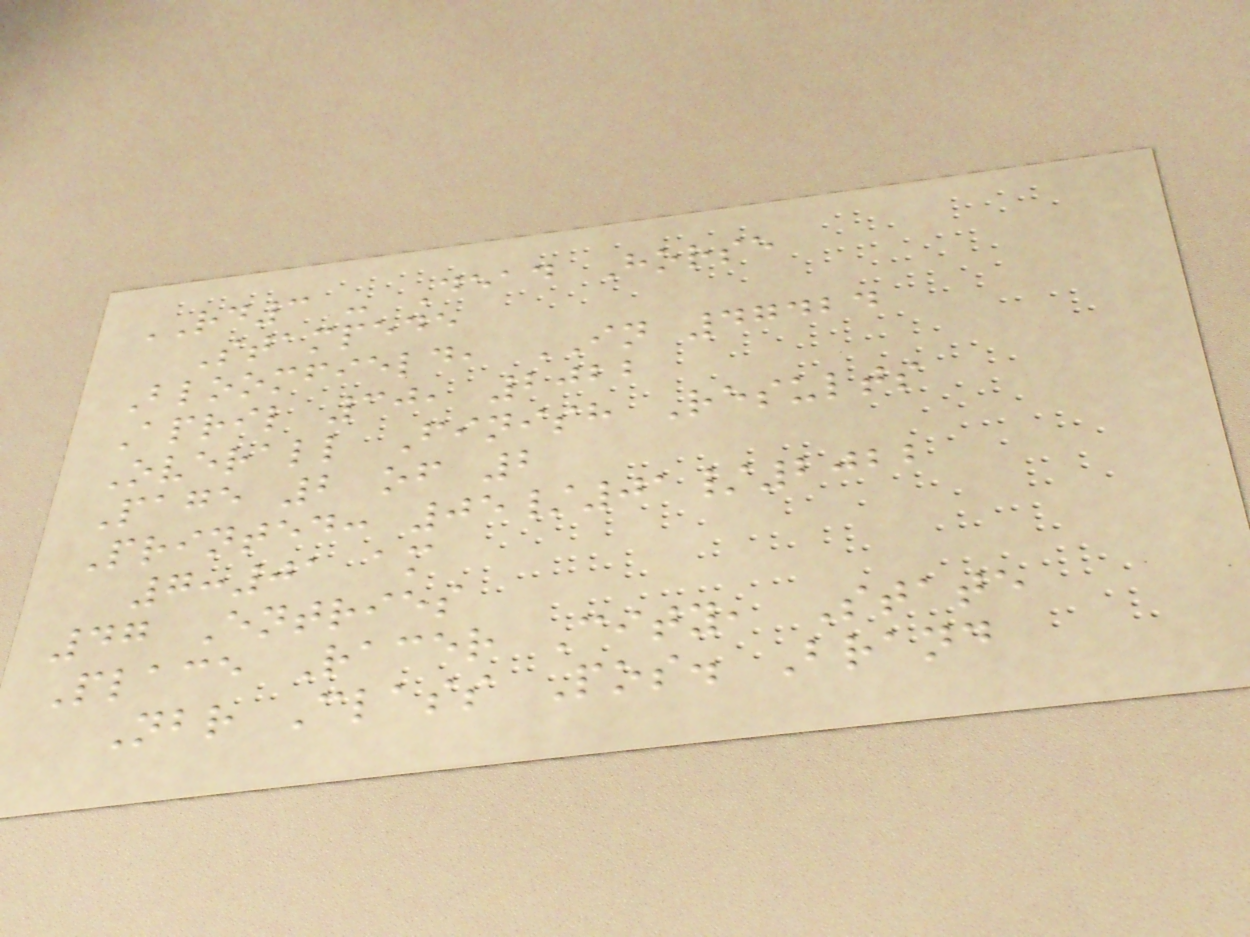RD3 - Dead Horse
Stampede
Bloomfield, IN 47424
April 30, 2022
Overall Finish Results
Page 2 of 2
Printed: 05/01/2022
7:01 am
47 Entries
Place Racer City, State
Nbr Class Pos. Brand
